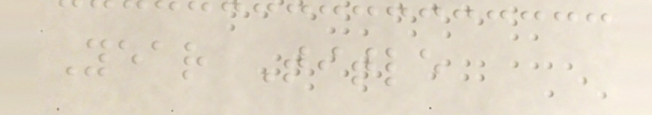Year Title
